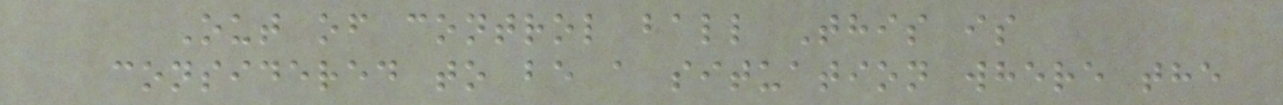Out of control ball This is
considered to be a situation where the
